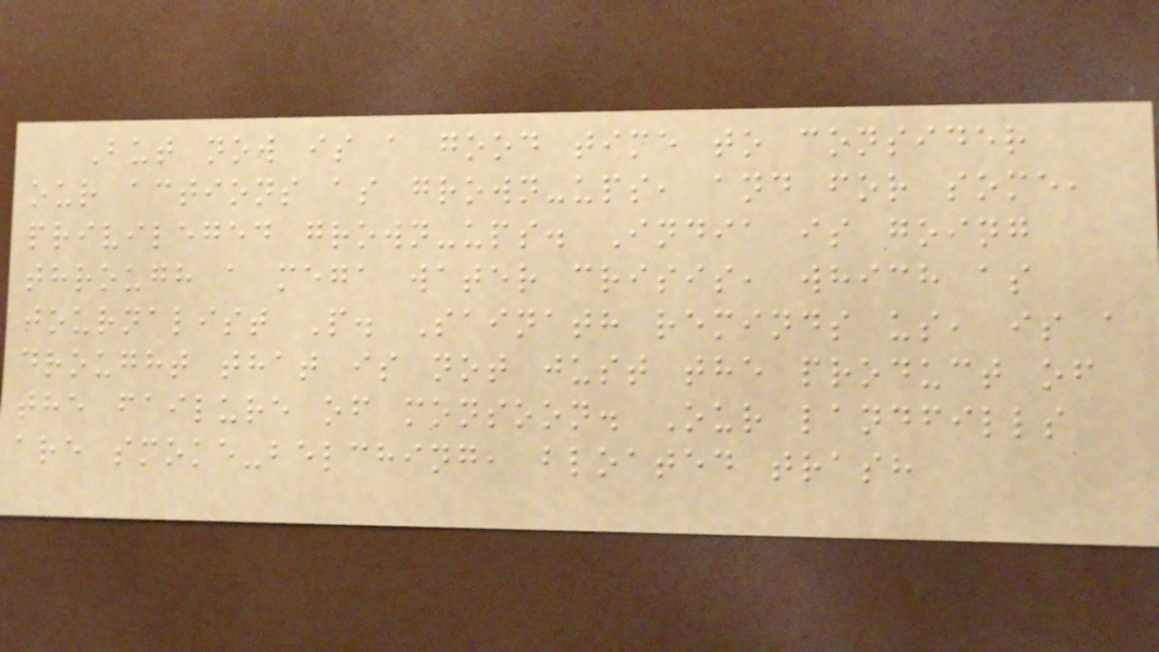But now is a good time to consider
our actions as grown-ups, and for some,
privileged grown-ups. India is going
through a mega water crisis, which as
journalist P. Sainath reminds us, is a
drought that is not just the product of
the failure of monsoon. Our landfills
are smoke-belching, bloated trash
